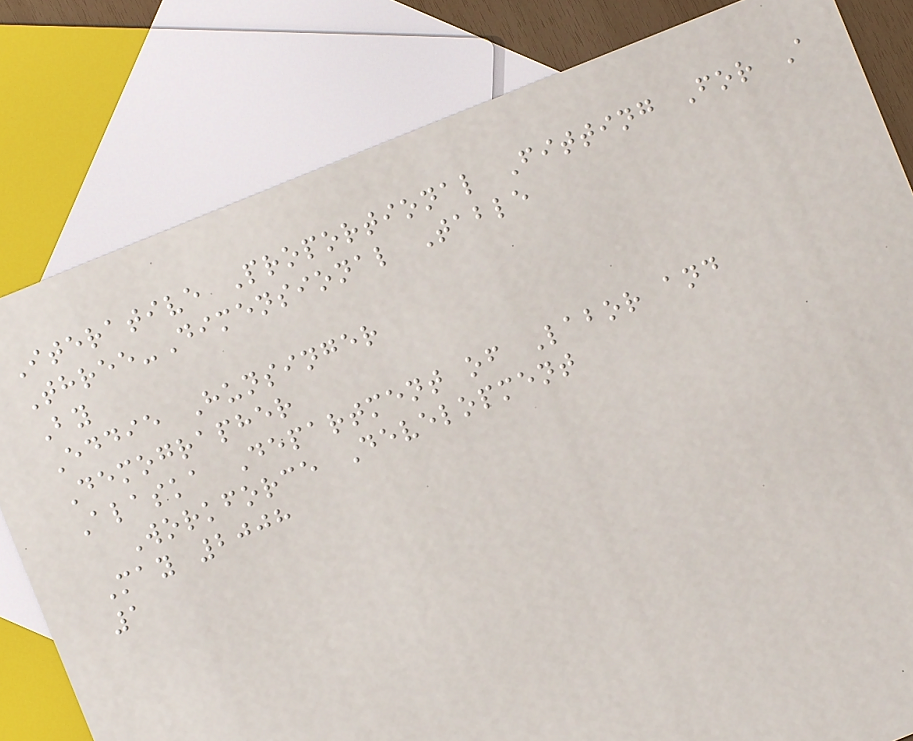Iterative Proportional Fitting For A
Three-Dimensional Table
By
Eddie Hunsinger
Demographer
Alaska Department of Labor and
Workforce Development
May 2008
1
